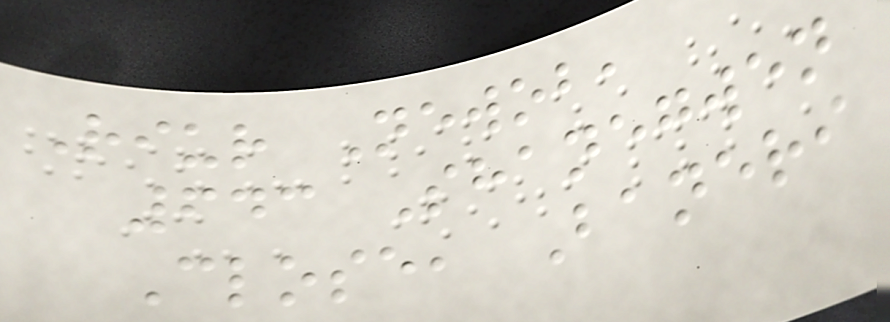Riur Newob,
643 Shanegwen
Close, Baneri
